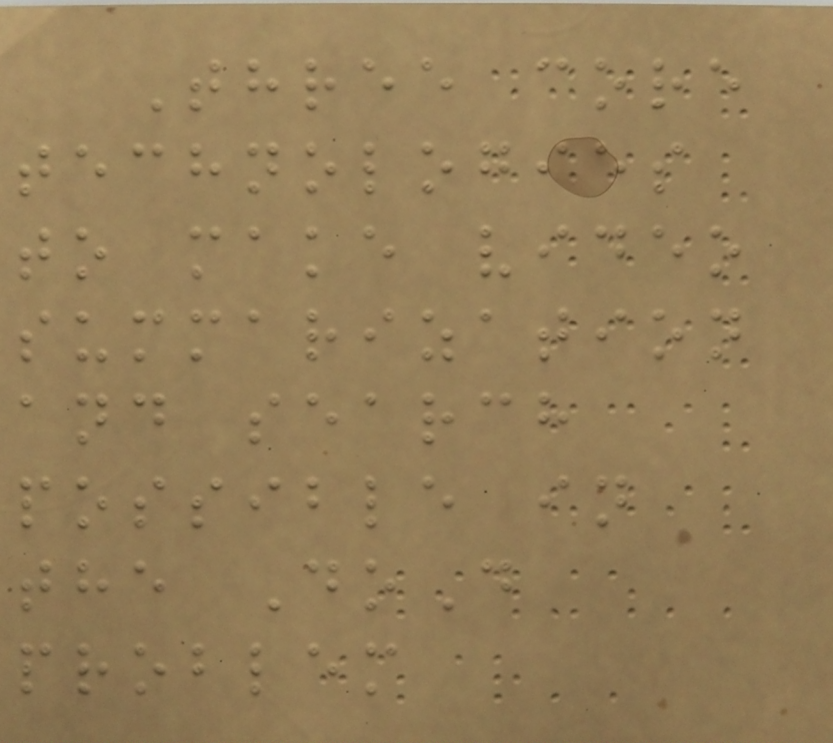Three core
technologies
to make video
summarization
and search
possible in
the DoD
problem
